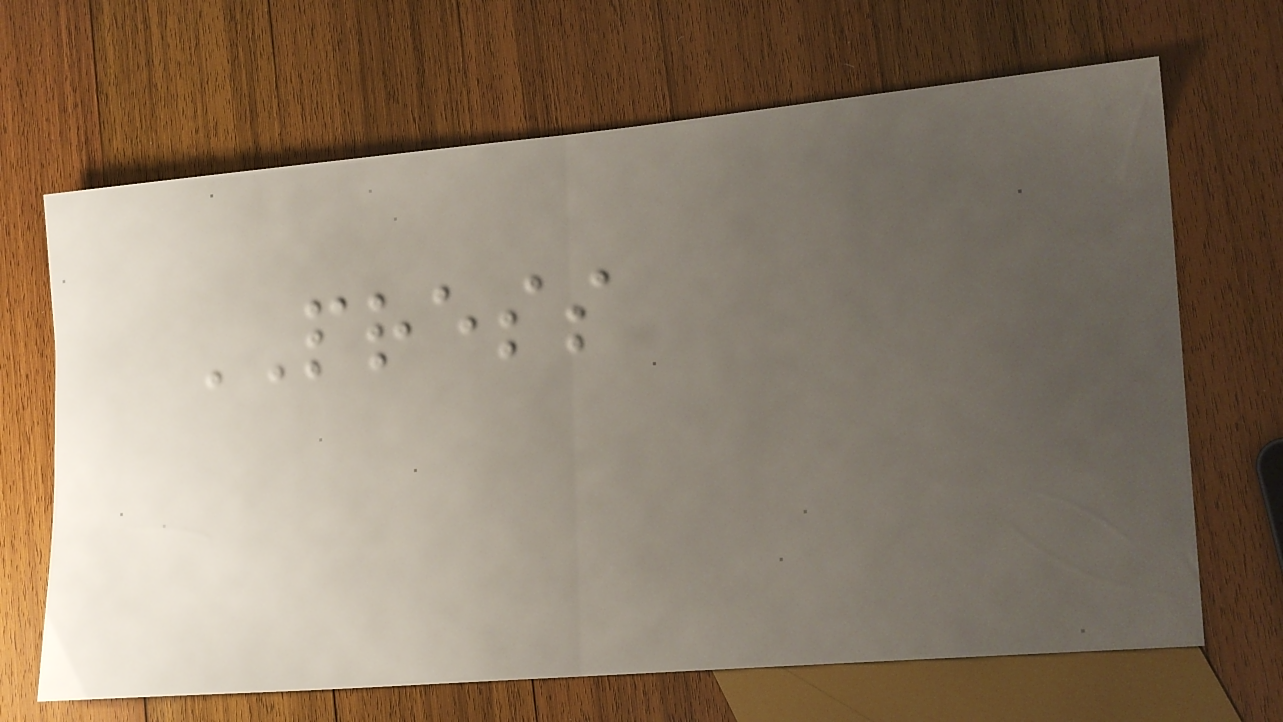PRESS
